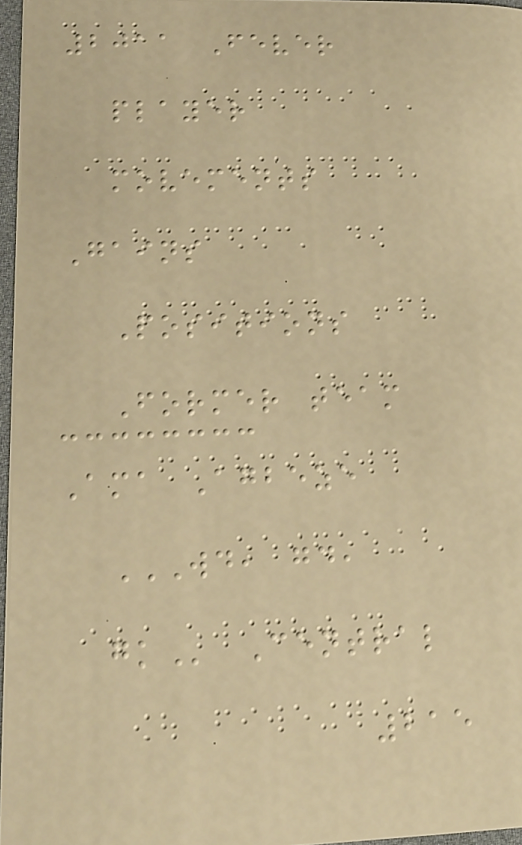2011 Fever
player
movements
Gains
Positions
Former team
Ama Agbeze
WD, GD,
GK Central
215
